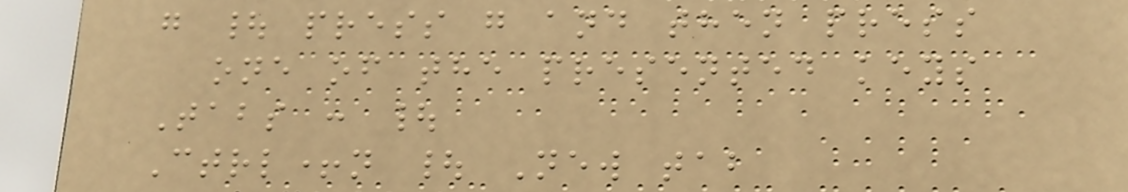g | press g and then press
one of the presented keys
Tabs : |
Ctrl+n | New tab
